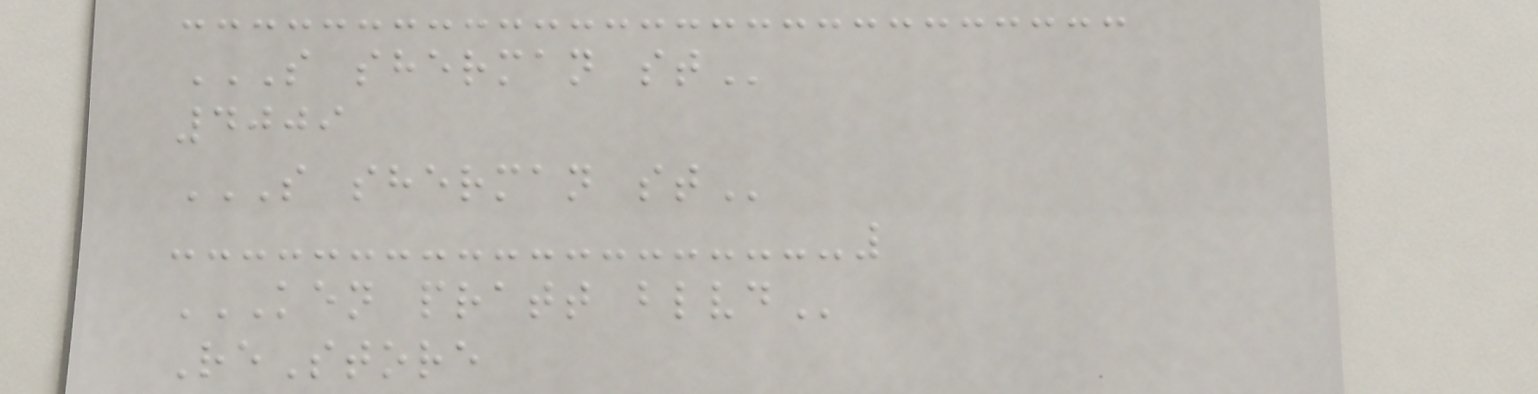S SHERMAN ST
4009
S SHERMAN ST
KEN PRATT BLVD
ReStore
